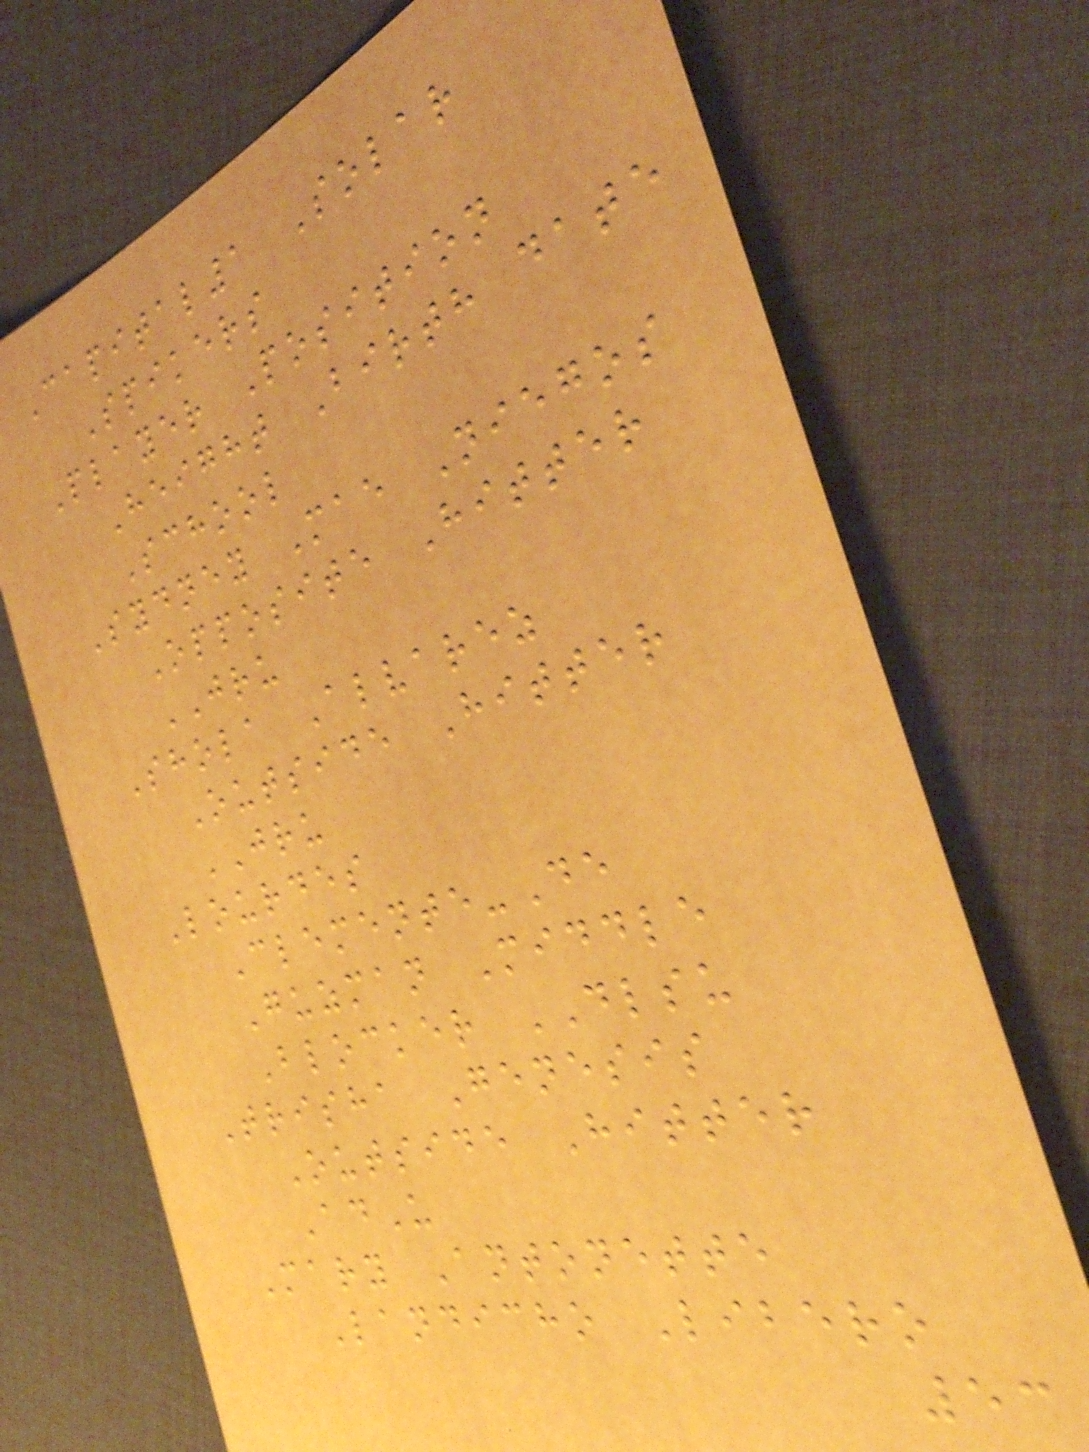Capital1 Solar
Spikers
Player Position
Height Birth date
School
Sydney Mae Niegos
Opposite Hitter
JRU
Shola Alvarez
Outside Hitter
JRU
Lourdes
Clemente-De
Guzman Middle
Blocker DLSU
Trisha Genesis
Outside Hitter
AdU
Mary Antonette
Landicho Libero
53
